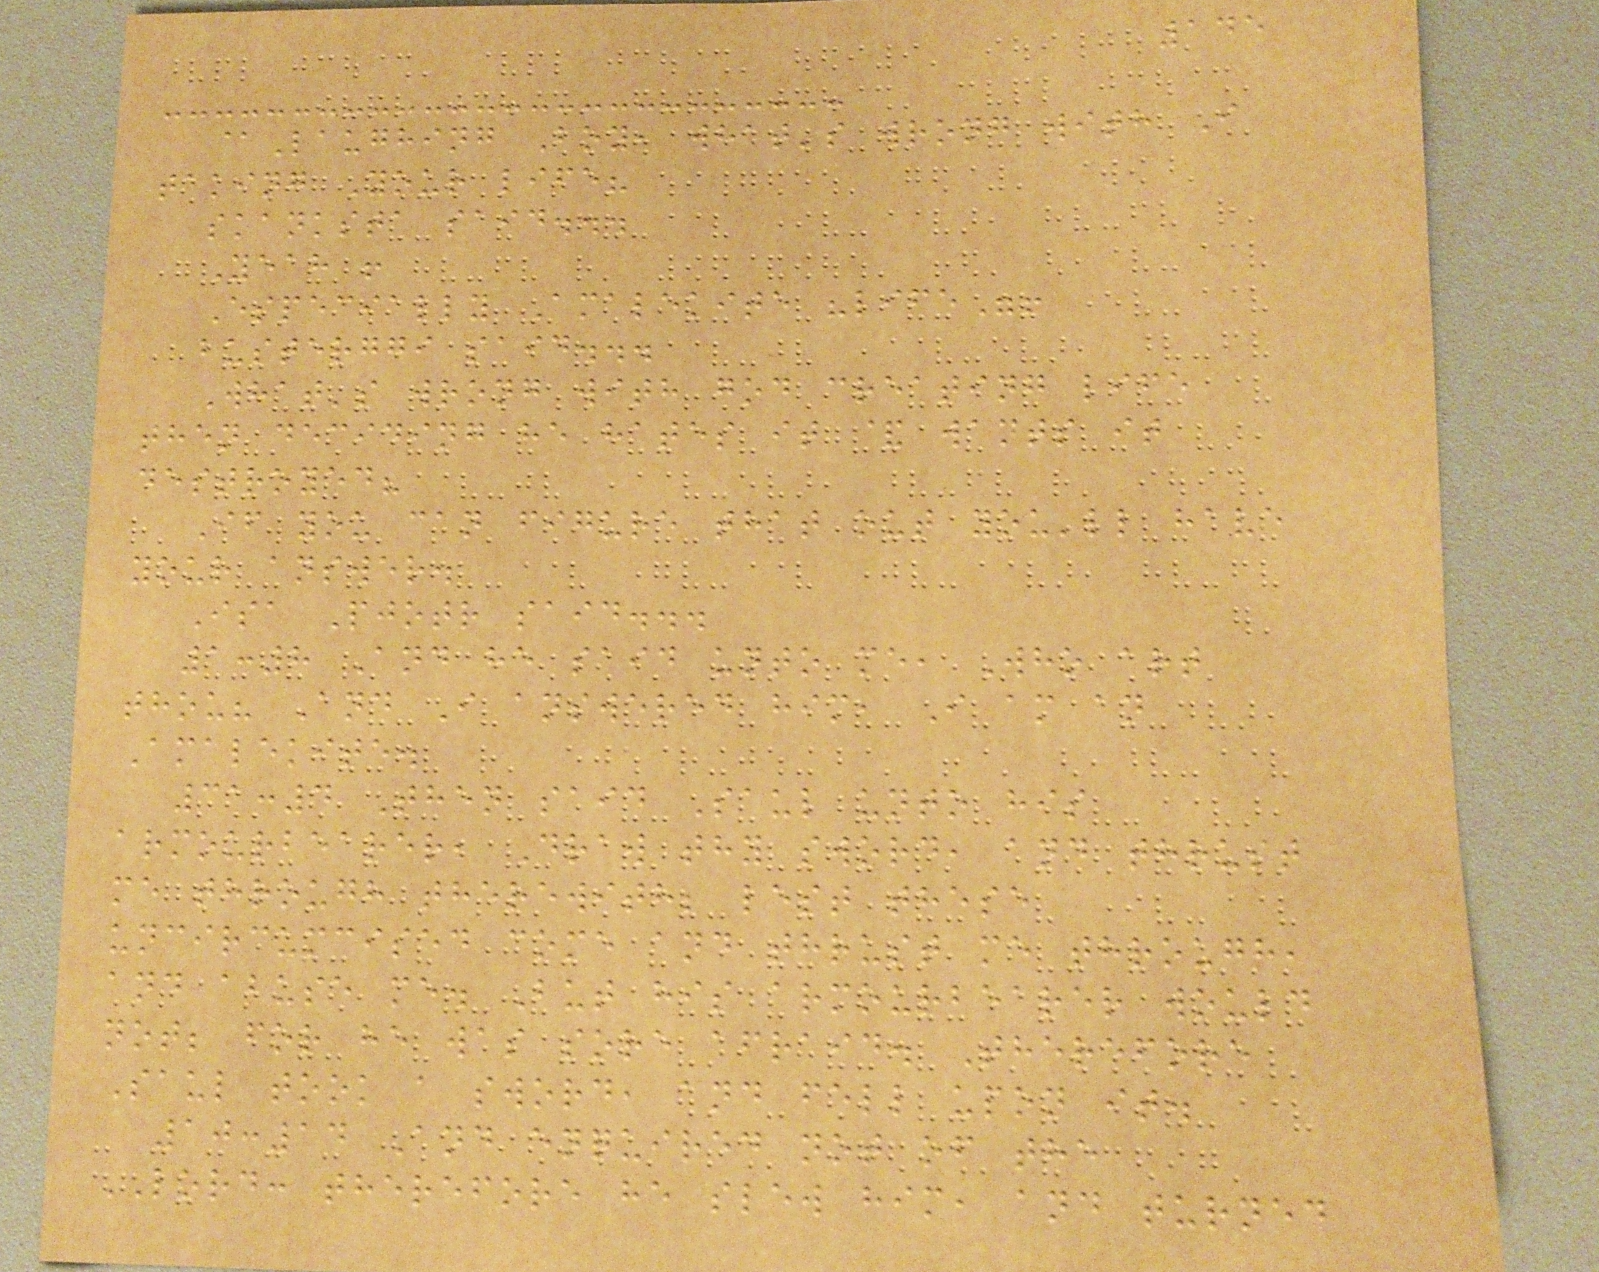145
@Laughing Boy, what's wrong with I
taking Your life?
skanksta said...
Yeah !
Especially Amalekite "life"!
busterggi said...
What's wrong with god creating life
then deciding he hates it & wants it
destroyed?
If you can figure that out you'll have
your answer.
Isa Pjotr said...
1:8 And he said unto me, Who art
thou? And I answered him, I am an
Amalekite.
31:4 Then said Saul unto his
armourbearer, Draw thy sword, and thrust
me through therewith; lest these
uncircumcised come and thrust me through,
and abuse me. But his armourbearer would
not; for he was sore afraid. Therefore
Saul took a sword, and fell upon it.
10:14 And enquired not of the
LORD: therefore he slew him, and turned
